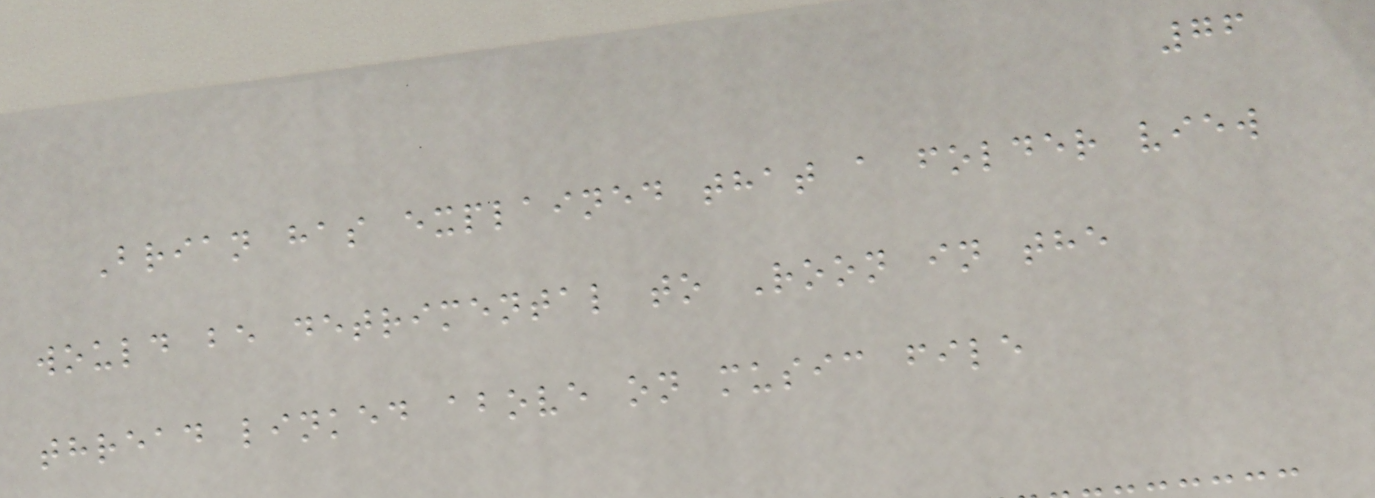76
Brian has explained that a folder view
would be detrimental to Roon in the
thread linked above on music file
